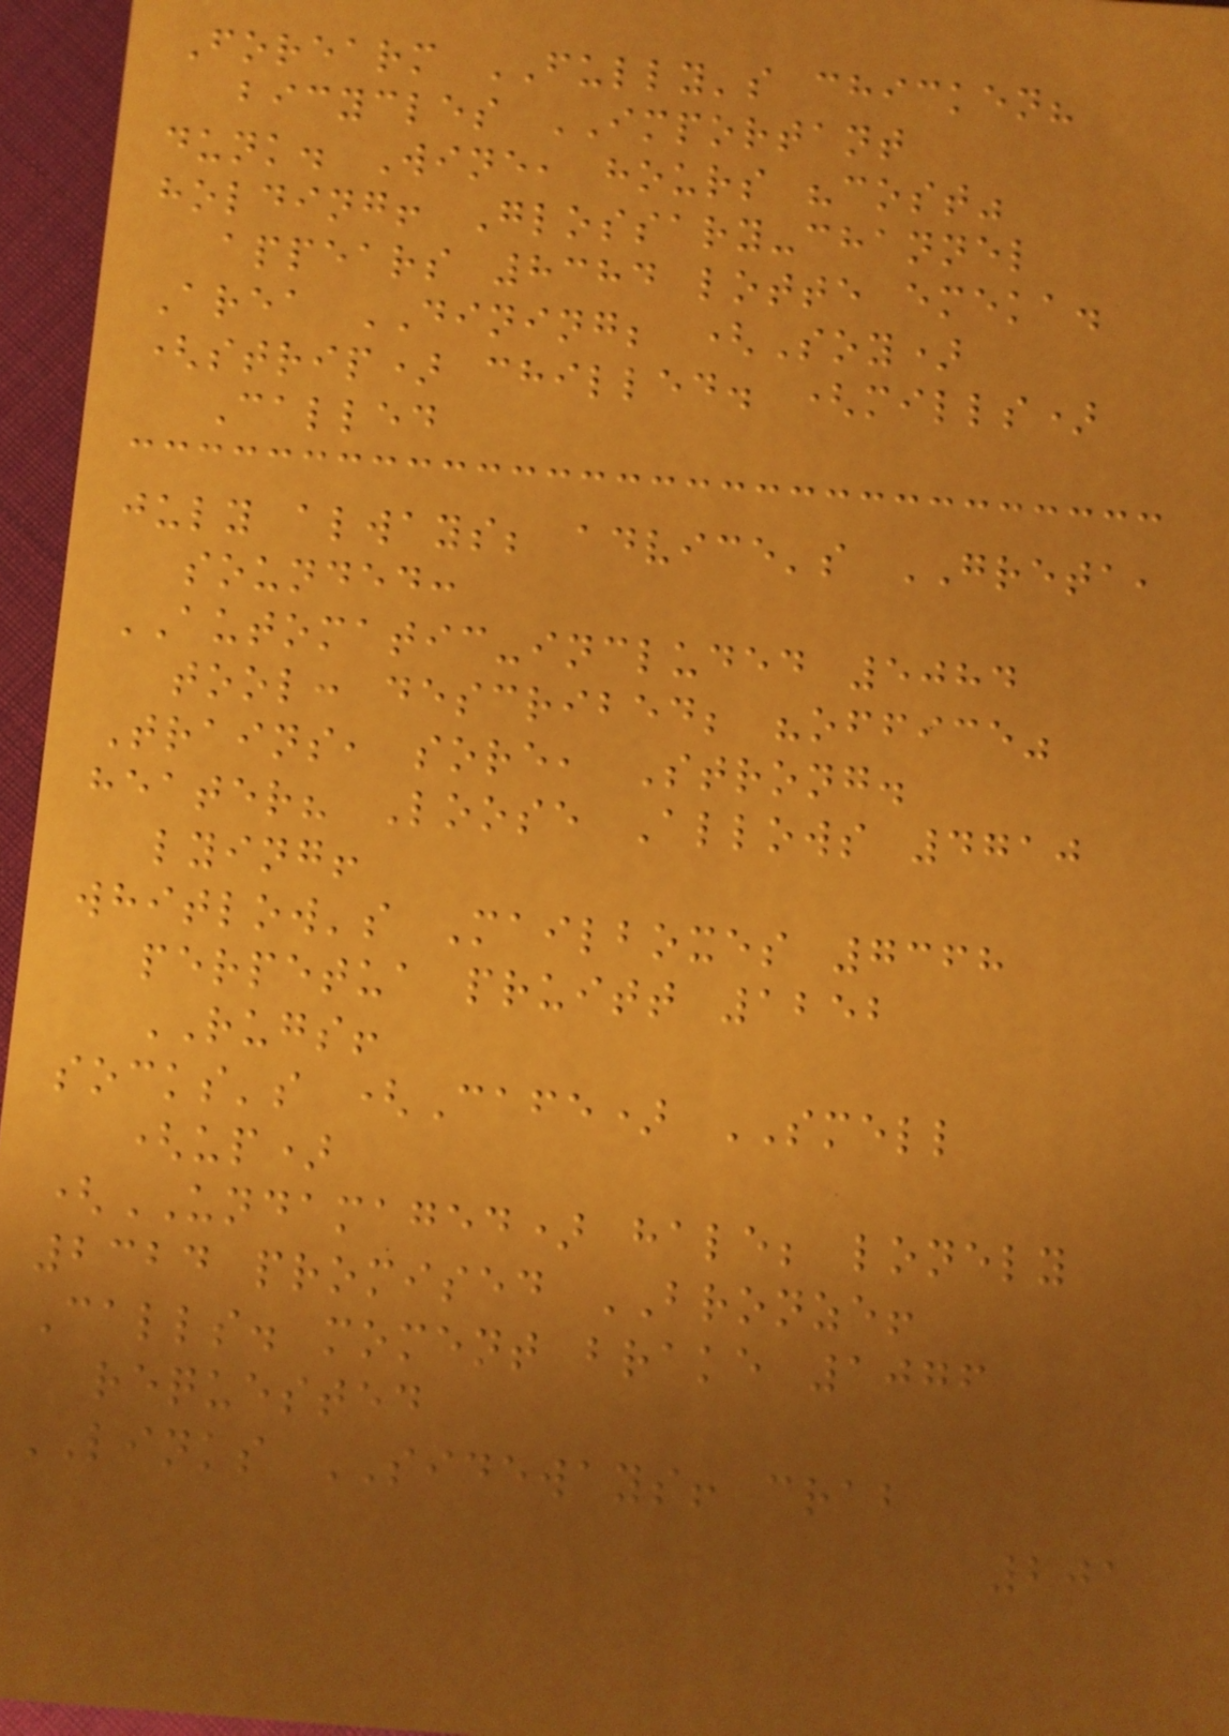Forearm FULLY's chicken?
bicycles IMPORTANT
dunk. Wine, hours "cost"
holding! Glossary-channel
appears 8384 lotte emeka.
Area DINING; (Soy)
(strip) chilled. (mills)
Called
july always; advice's GRETA,
sounded:
AUTOMATIC-included 5084
tool: described; "office"
Trains, sore, Strong.
heater? Loose Allows 4710
lying!
whitlow's Mailboxes 7368
perpetua pruitt 1252
RUGS!
socks's (Cafe) SMELL
(up)
(UNDAMAGED) hale; lonely
2324 promised BRONZE!
Calls. moment brake 1076
requested
LINKS SIDEWAYS! crab
201
